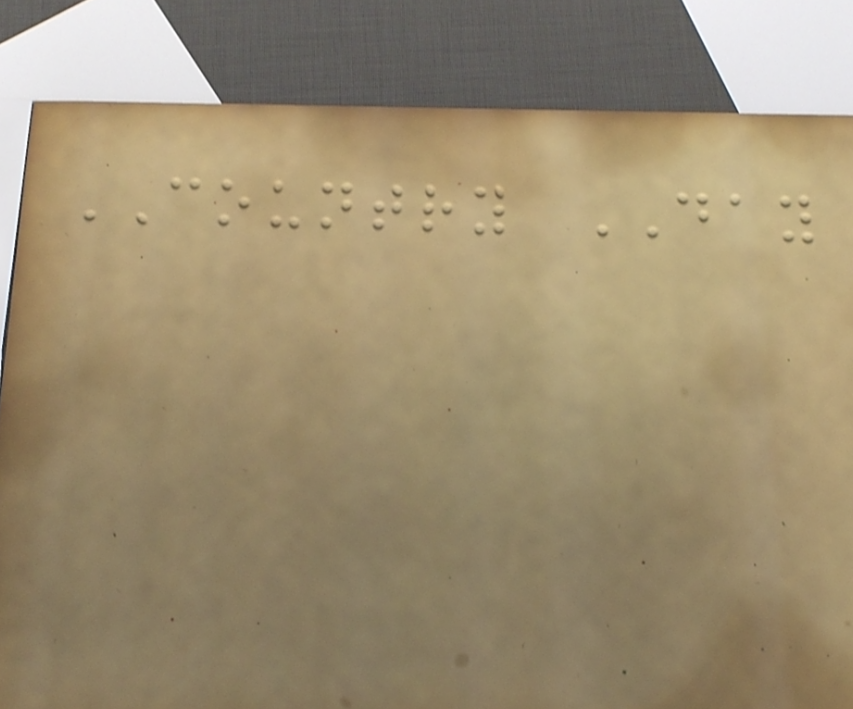COUNTRY DAY
